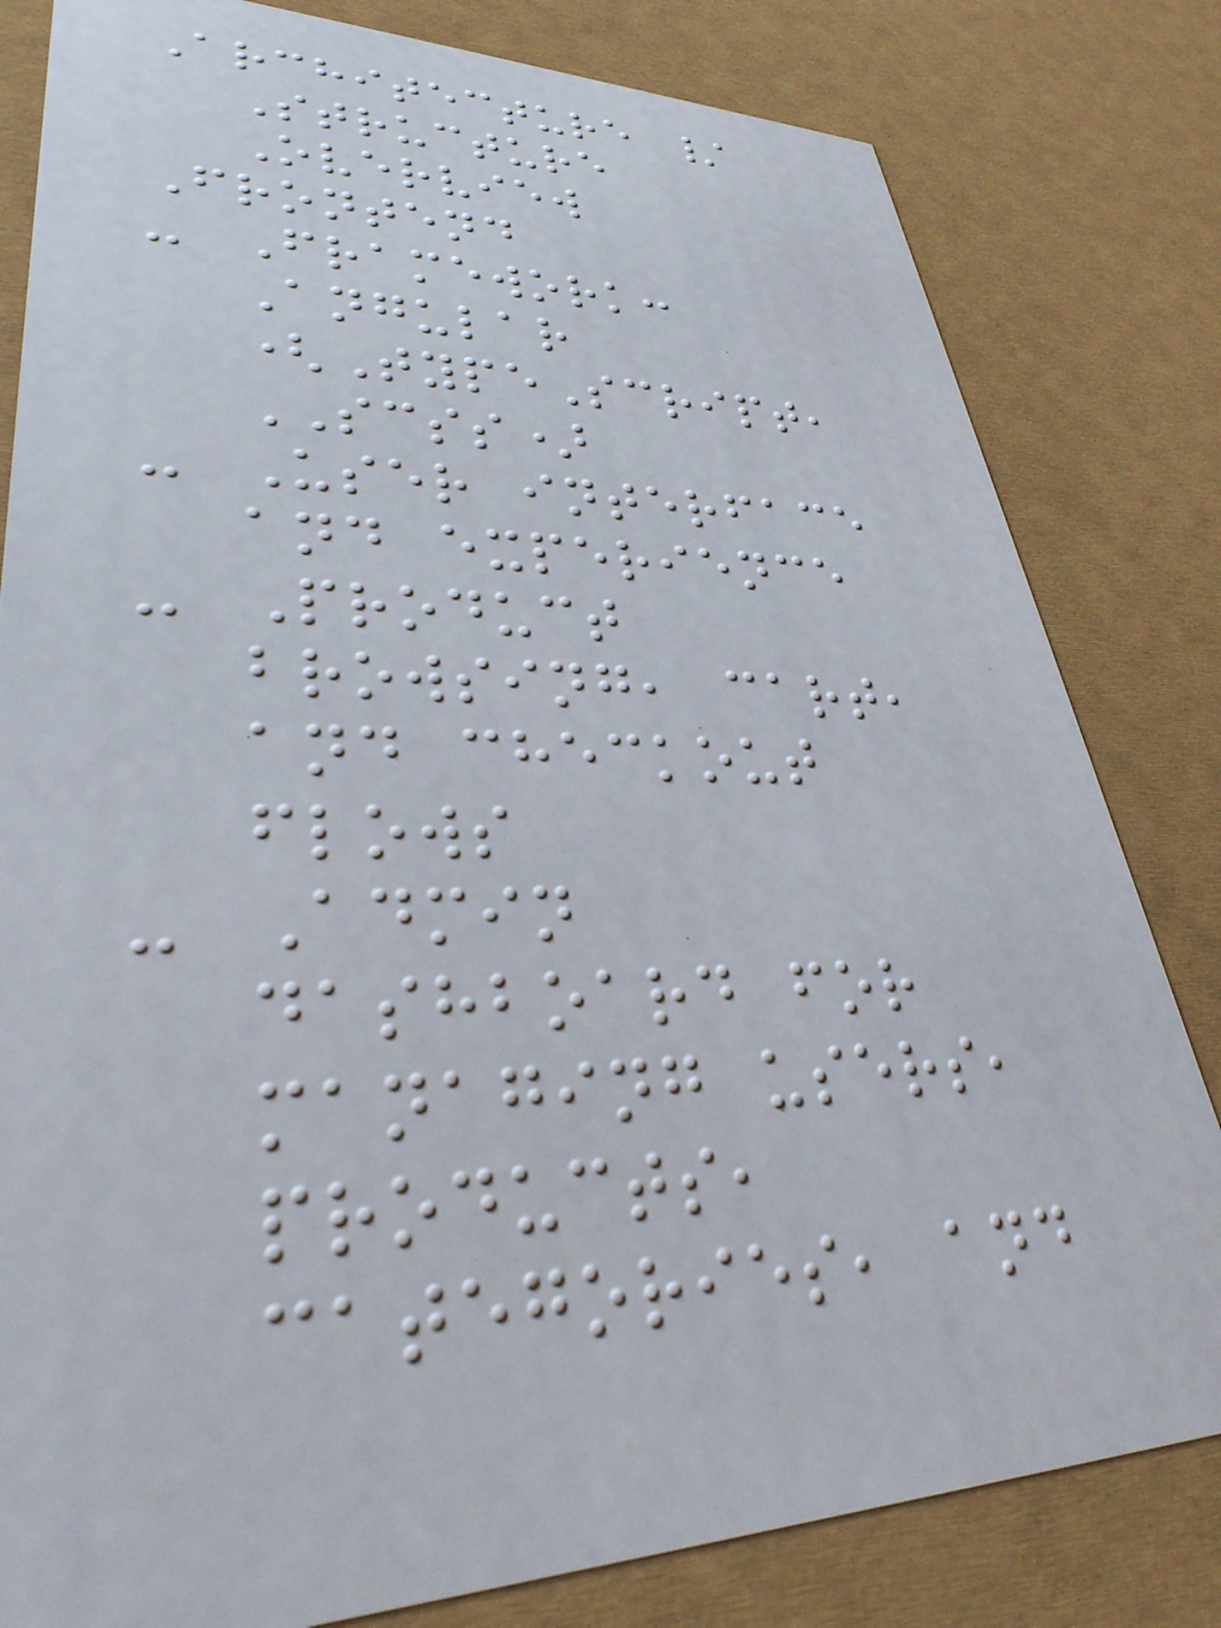Architecture /
Structure
Overview
Frontend
- Framework:
Angular
(TypeScript,
SCSS)
- User interface
and experience
- Product
browsing, cart,
and checkout
flows
- Admin
dashboard for
managing users,
products,
categories, and
